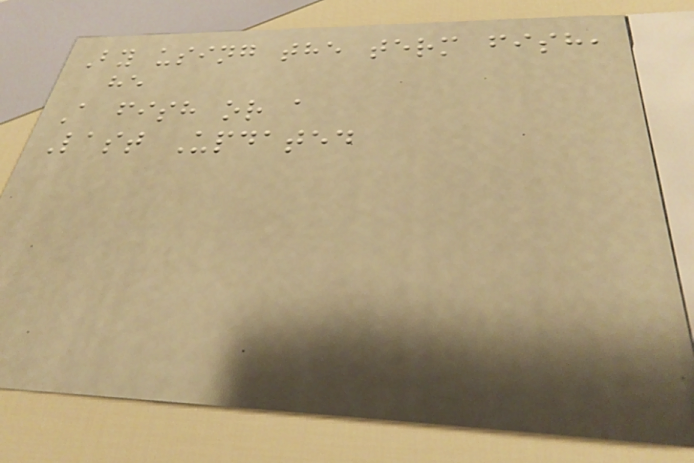By using the term fish,
he
A fish or a
Last Updated
